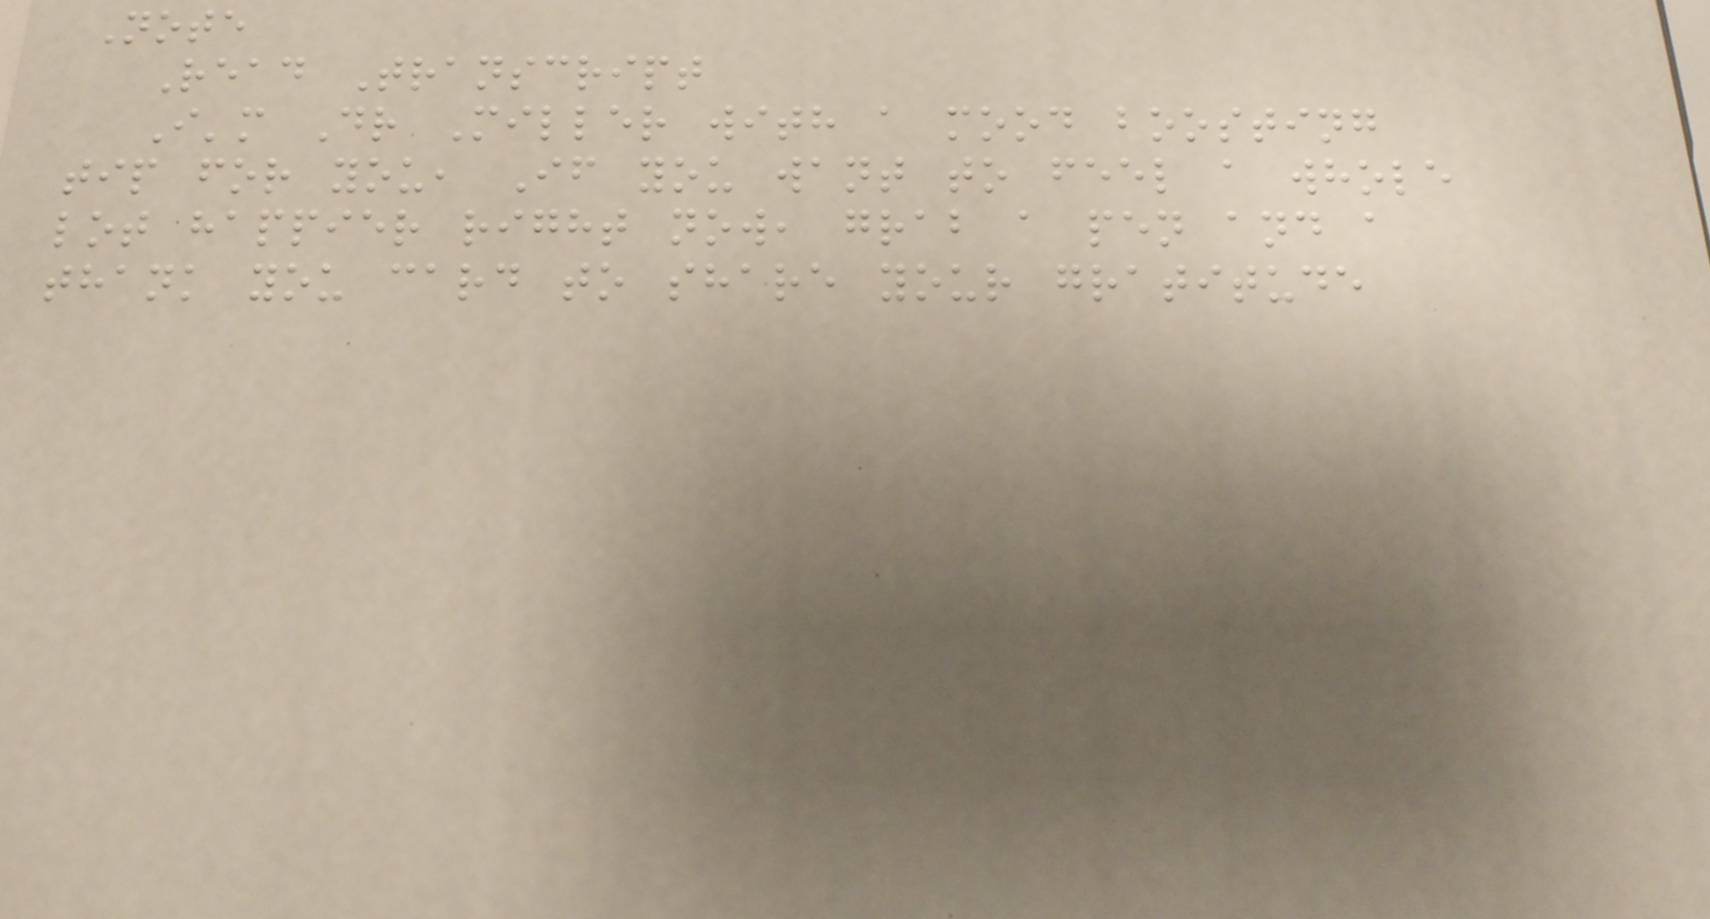Note
Read Transcript
I'm Dr Miller with a mood boosting
tip for you, If you want to feel a whole
lot happier right now, grab a pen and a
thank you card to share your gratitude
